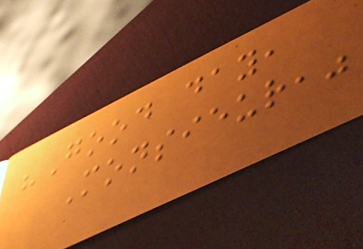"Good day,
Monsieur,"
